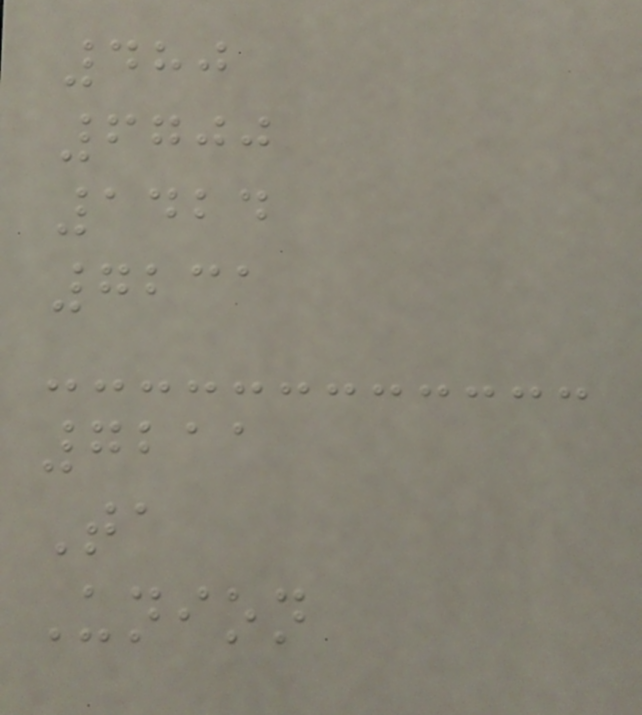480
6700
1424
7231
7211
Ta
Union
